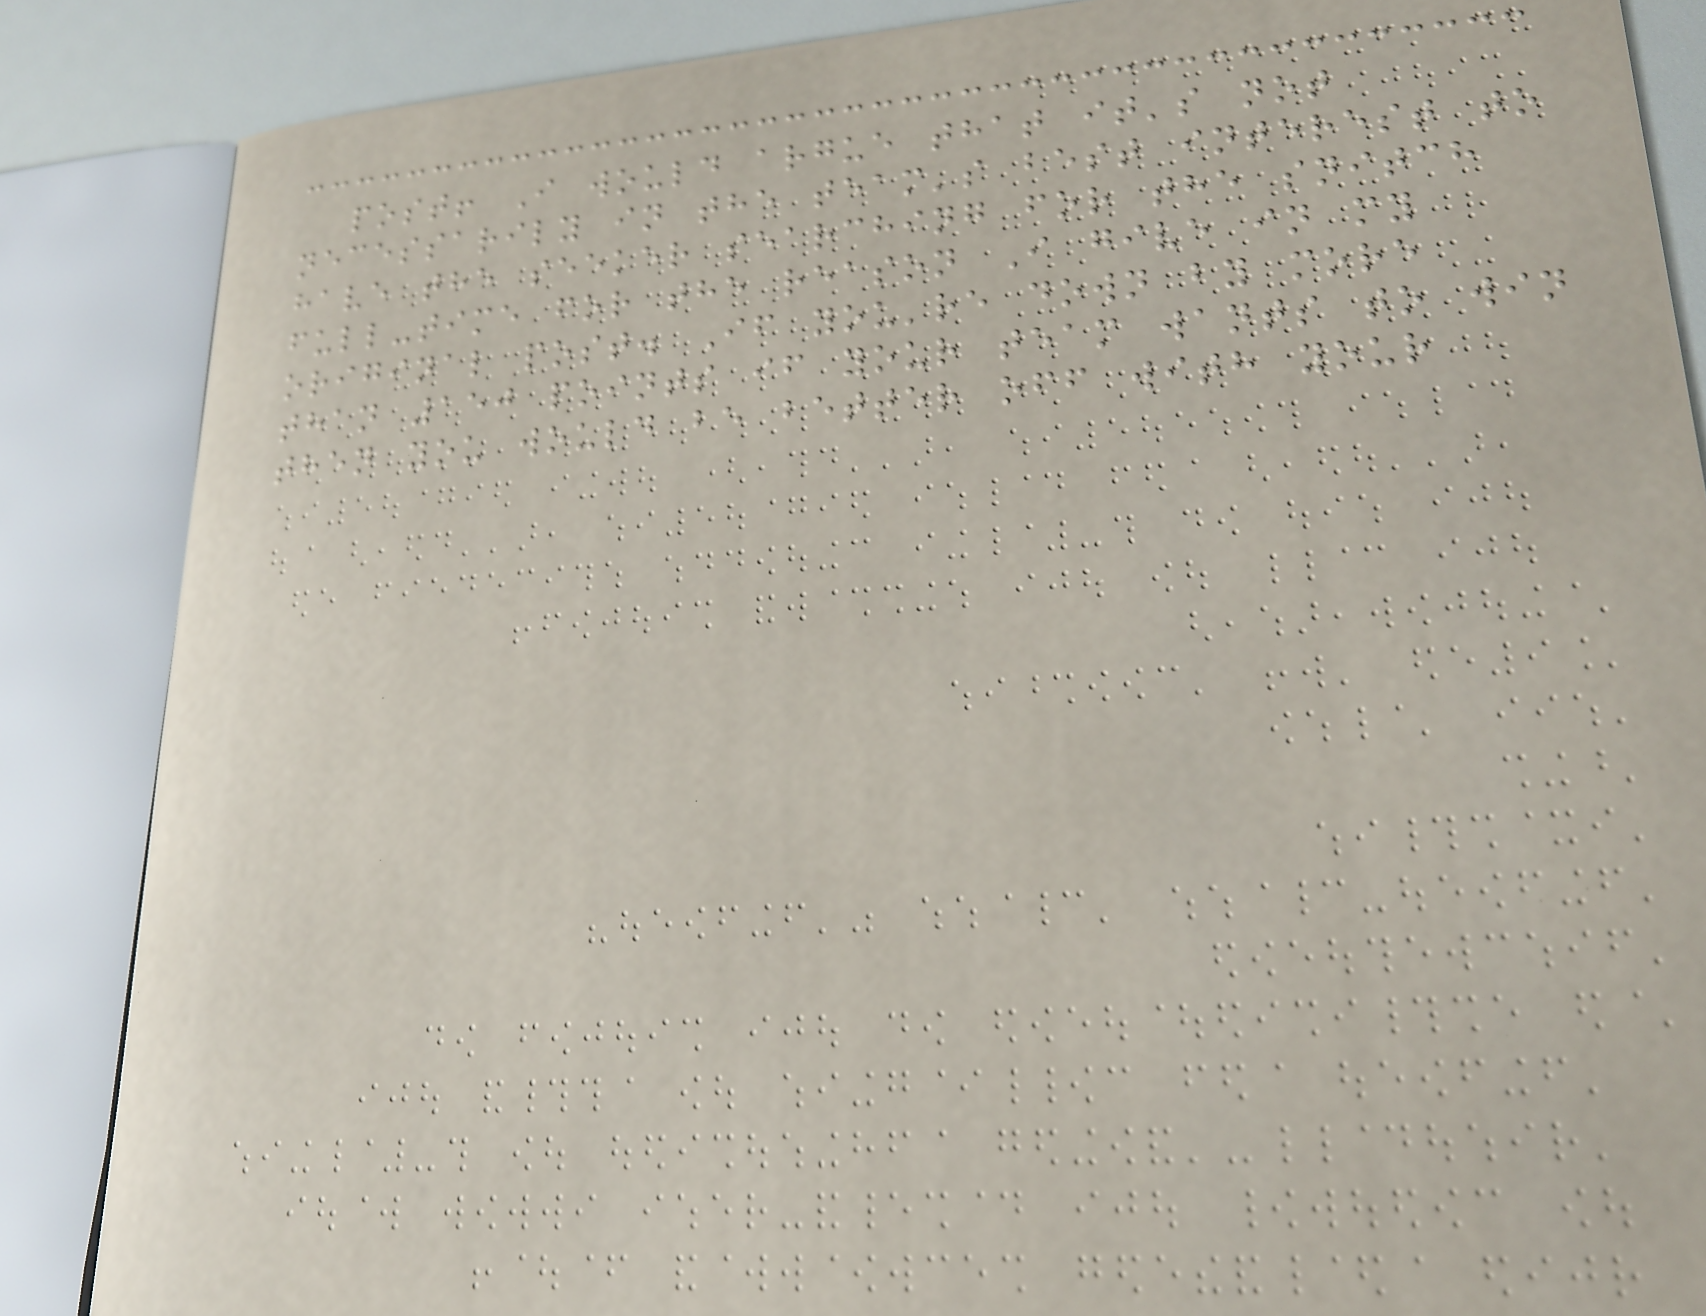post! I would argue that it's not
necessarily in the team's best interest to
have the seeker searching for the snitch
full-time for the reason I give in my
original post. If you're down by more
than 150 points if your team wants to win
then you would be better off with your
